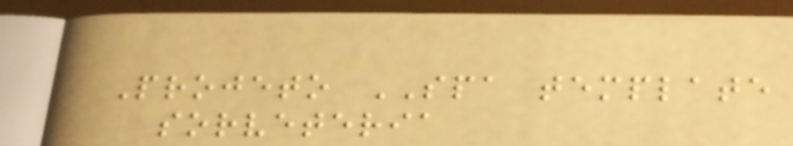Projeto SPA template
sorveteria
